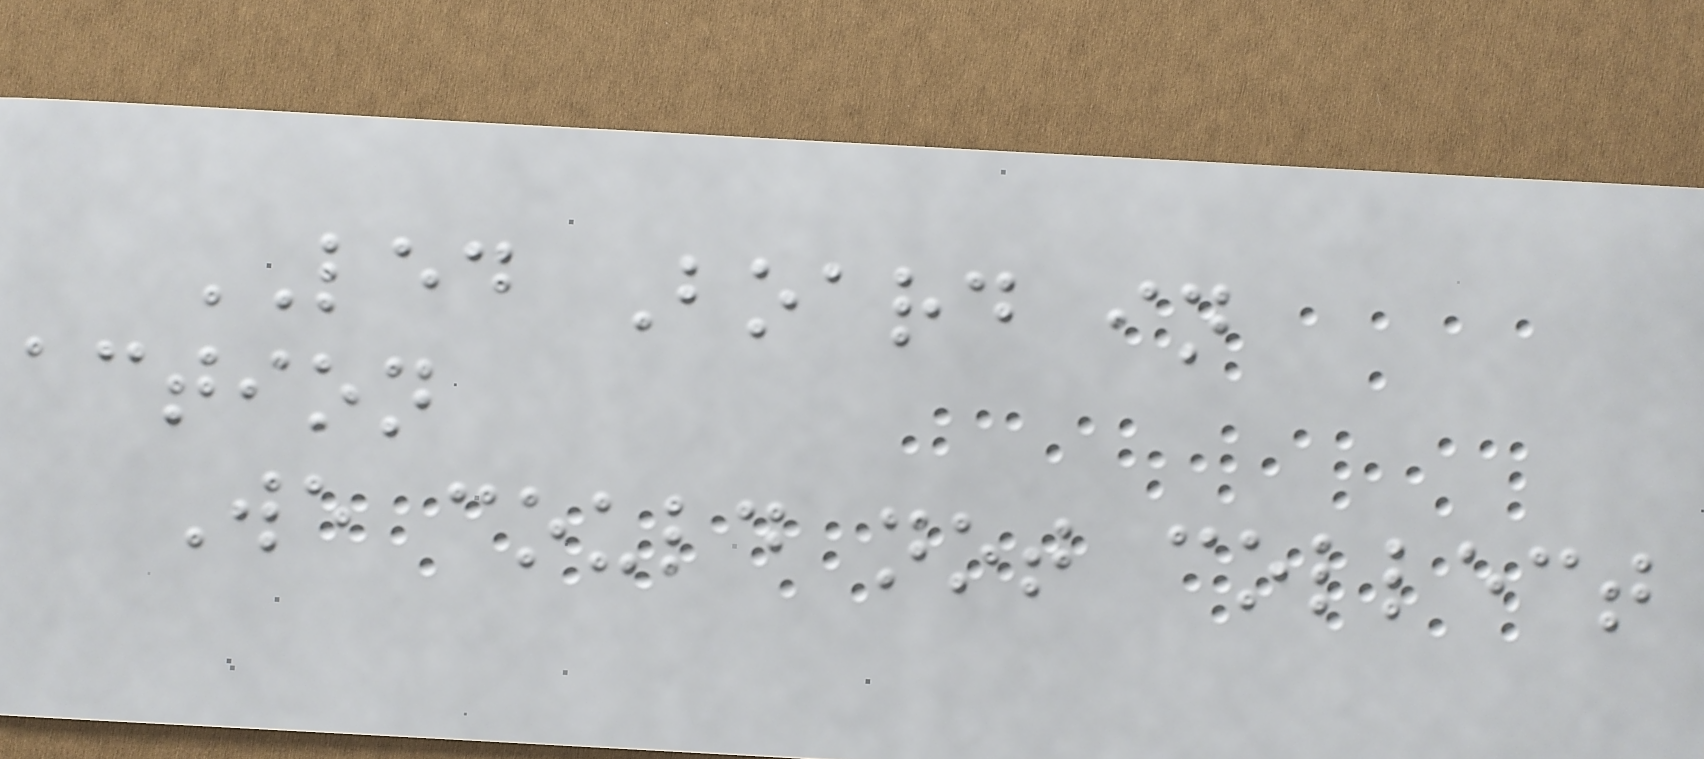LED Board in
action
We could not collect
